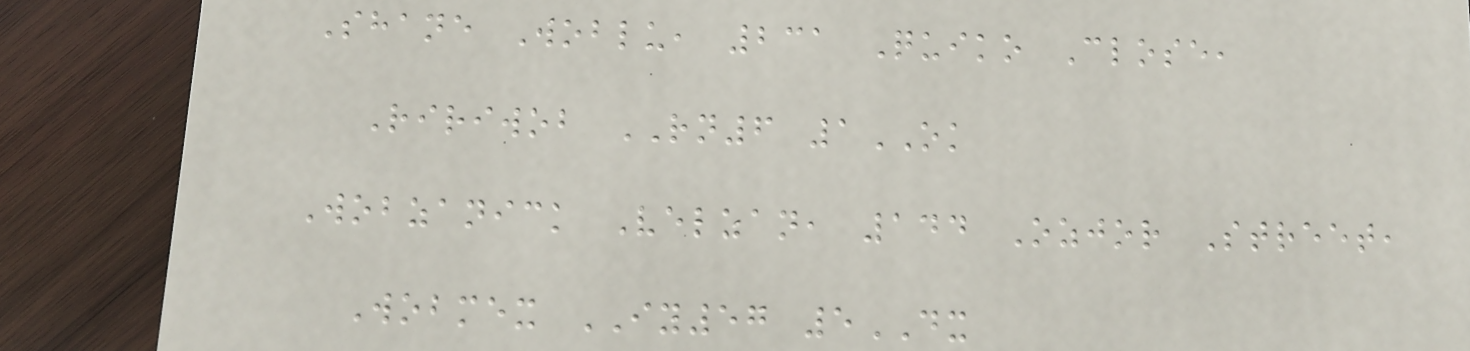Shane Woblu, 231 Quiko Close,
Ririwob RN6 1OK
Wobzanick Velzan, 144 Ozjor Street,
Wobmex IY57 5DX
